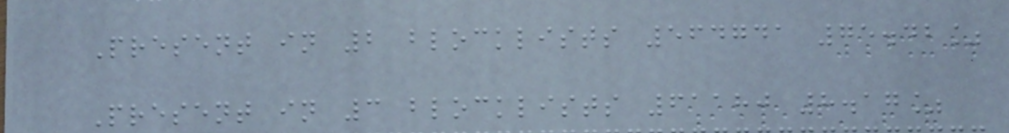Present in 2 blocklists 564741 75.42%
Present in 3 blocklists 61180 8.17%
